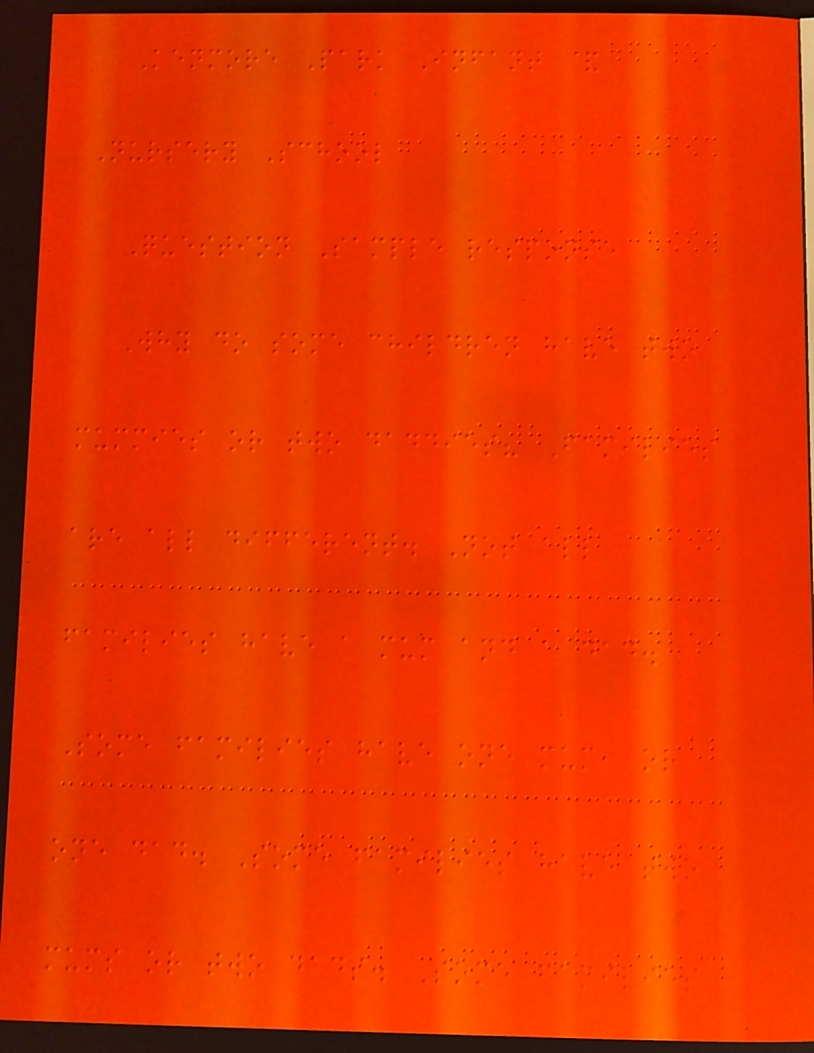Kenmore Park Infant &
Nursery School
Question Sample response
Why do some children have two
mummies or two daddies? Families
are all different. Not all
families have a mum and a dad.
Some families have one mum, or
one dad. Some families have two
mums or two dads. Some families
